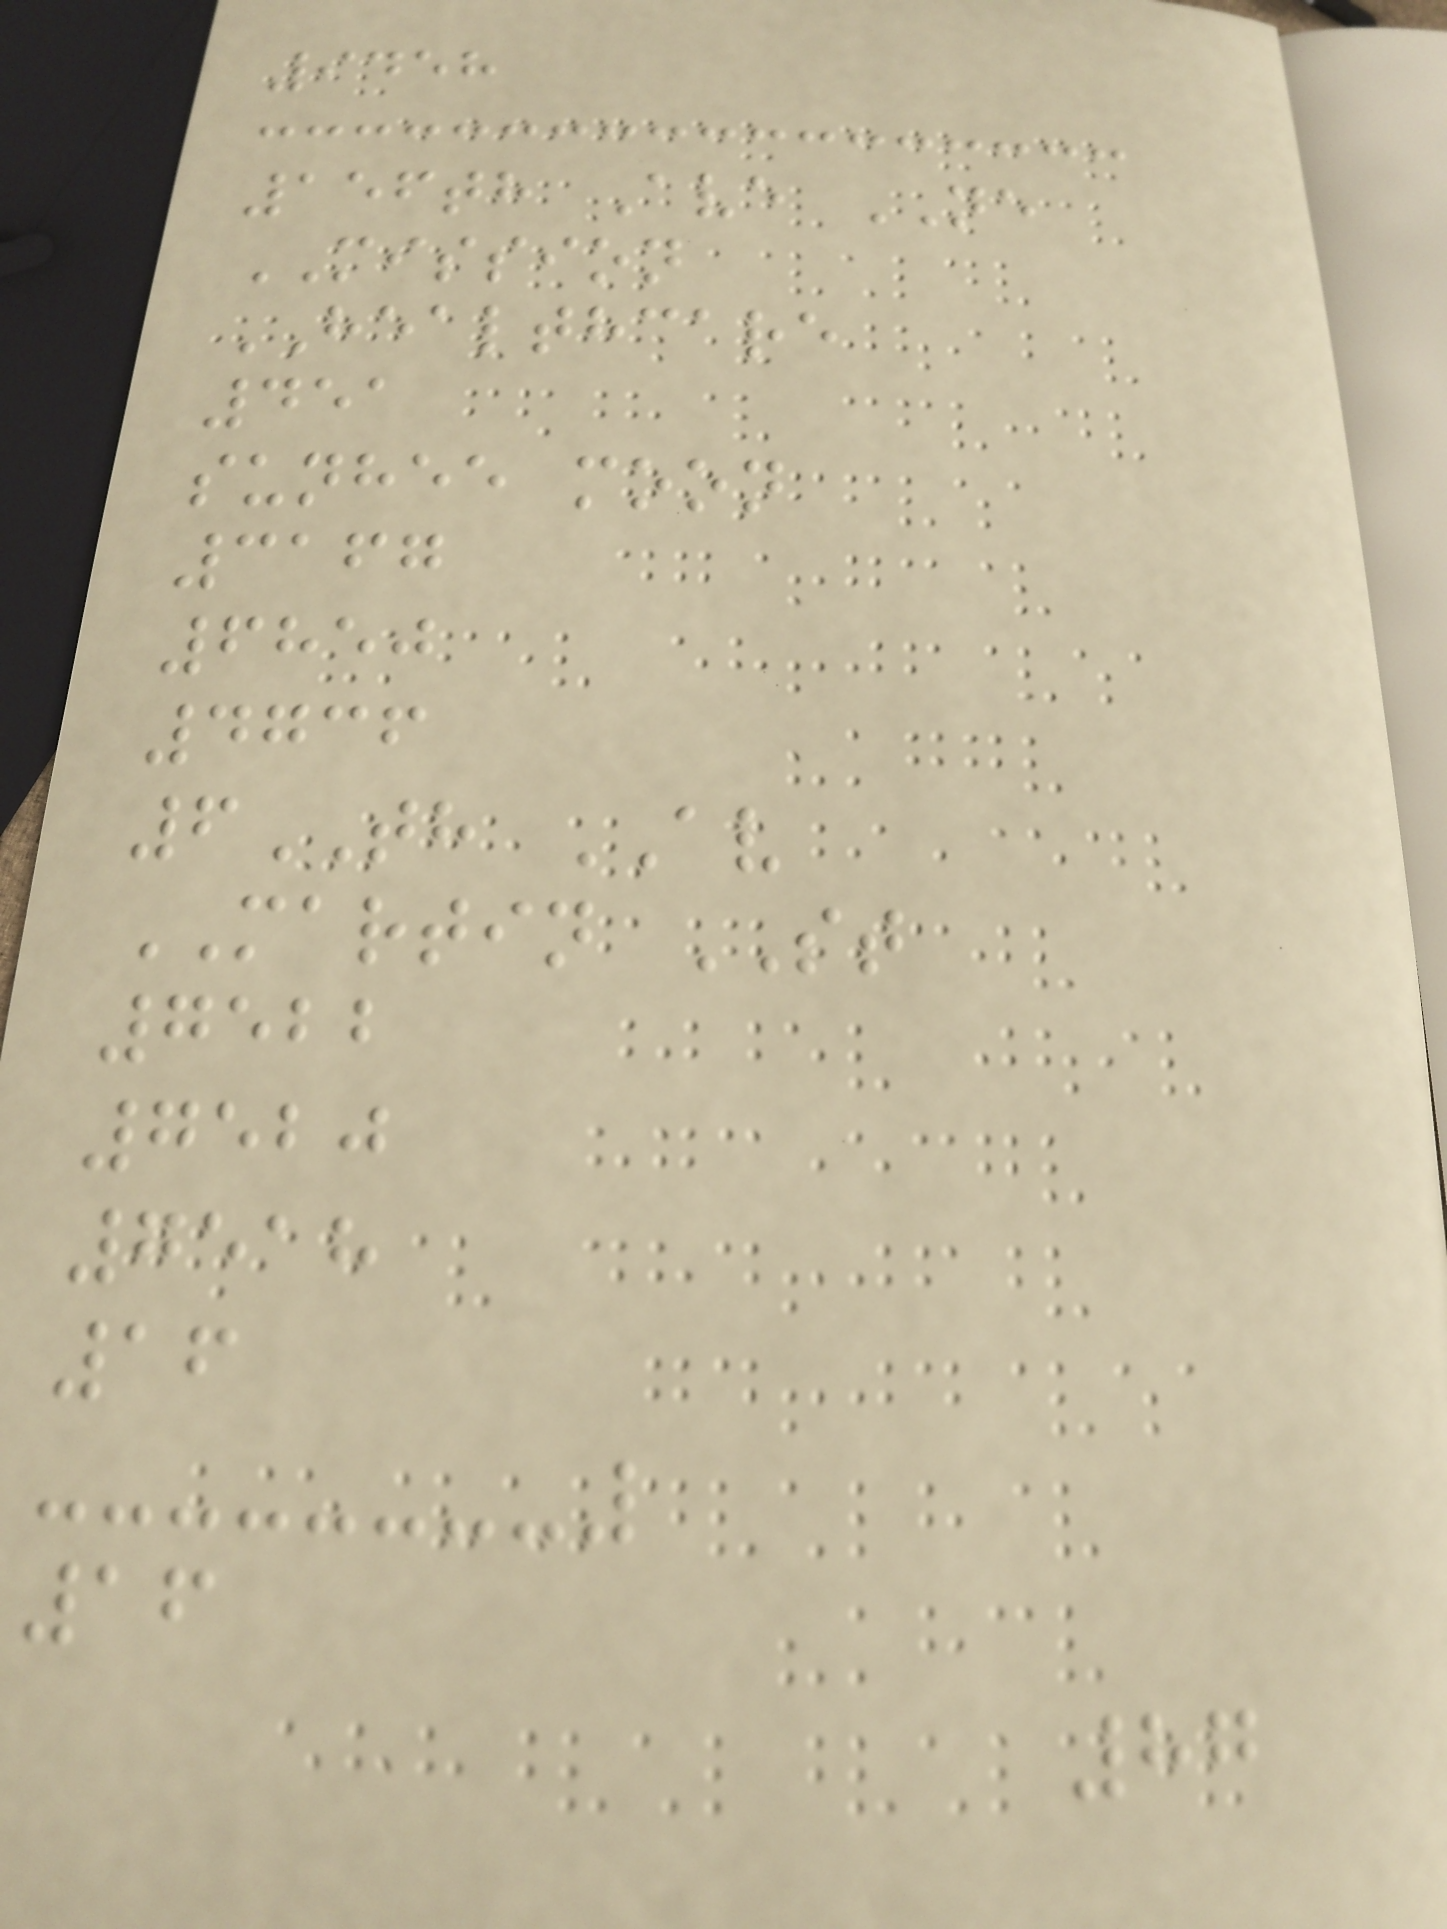9458
156th Ave NE
MISSION
HEALTHCARE
451
sunhee moon
3167
6850
4736
6TH AV
MARTIN ST
7522
7520
7518
16
16
87
